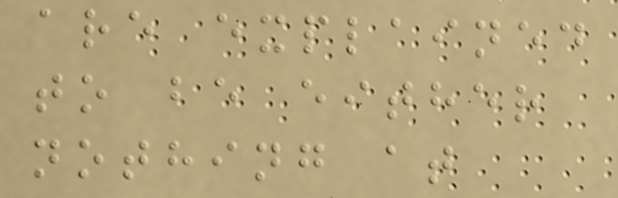are explained
to be either
nothing at
